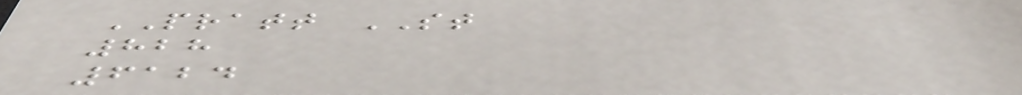PRATT ST
828
6124
